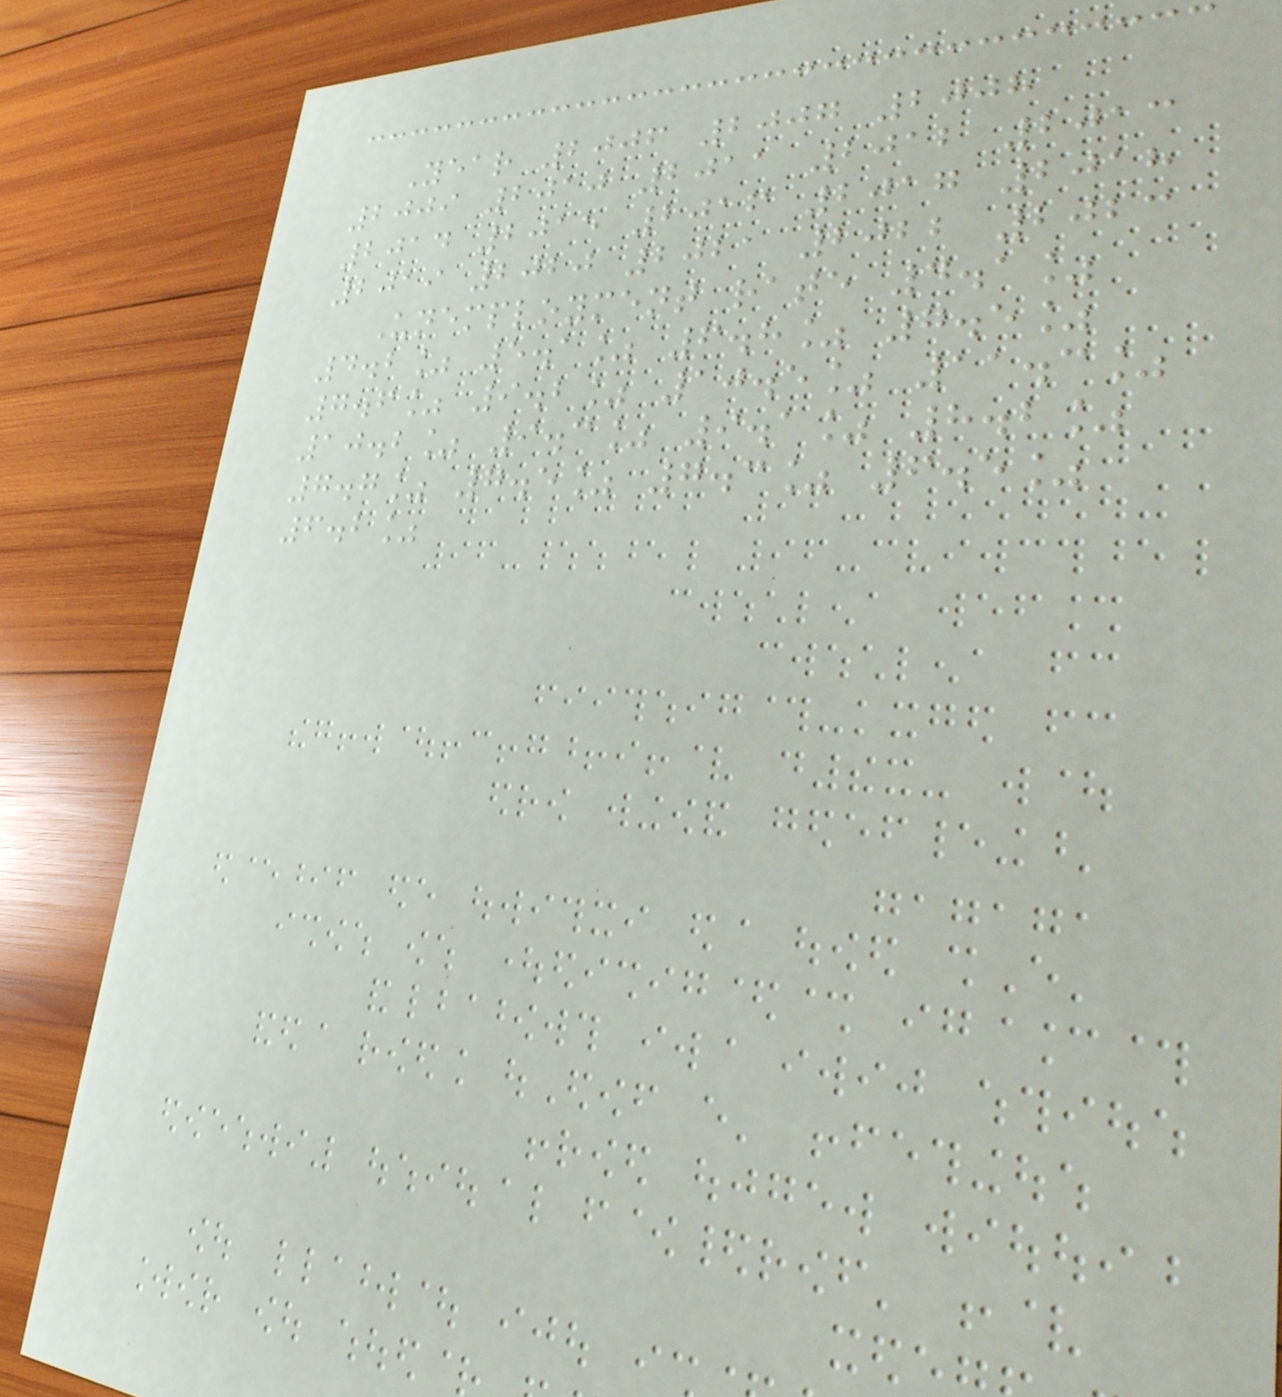Year 2006 2007 2008
2009 2010 2011 2012 2013
2014 2015 2016 2017 2018
2019 2020 2021 2022 2023
Unemployment rate 4.1%
4.2% 5.1% 6.8% 7.5%
7.6% 9.2% 10.5% 11.3%
10.2% 9.3% 9.1% 8.2%
7.7% 7.5% 7.3% 6.5%
6.2%
